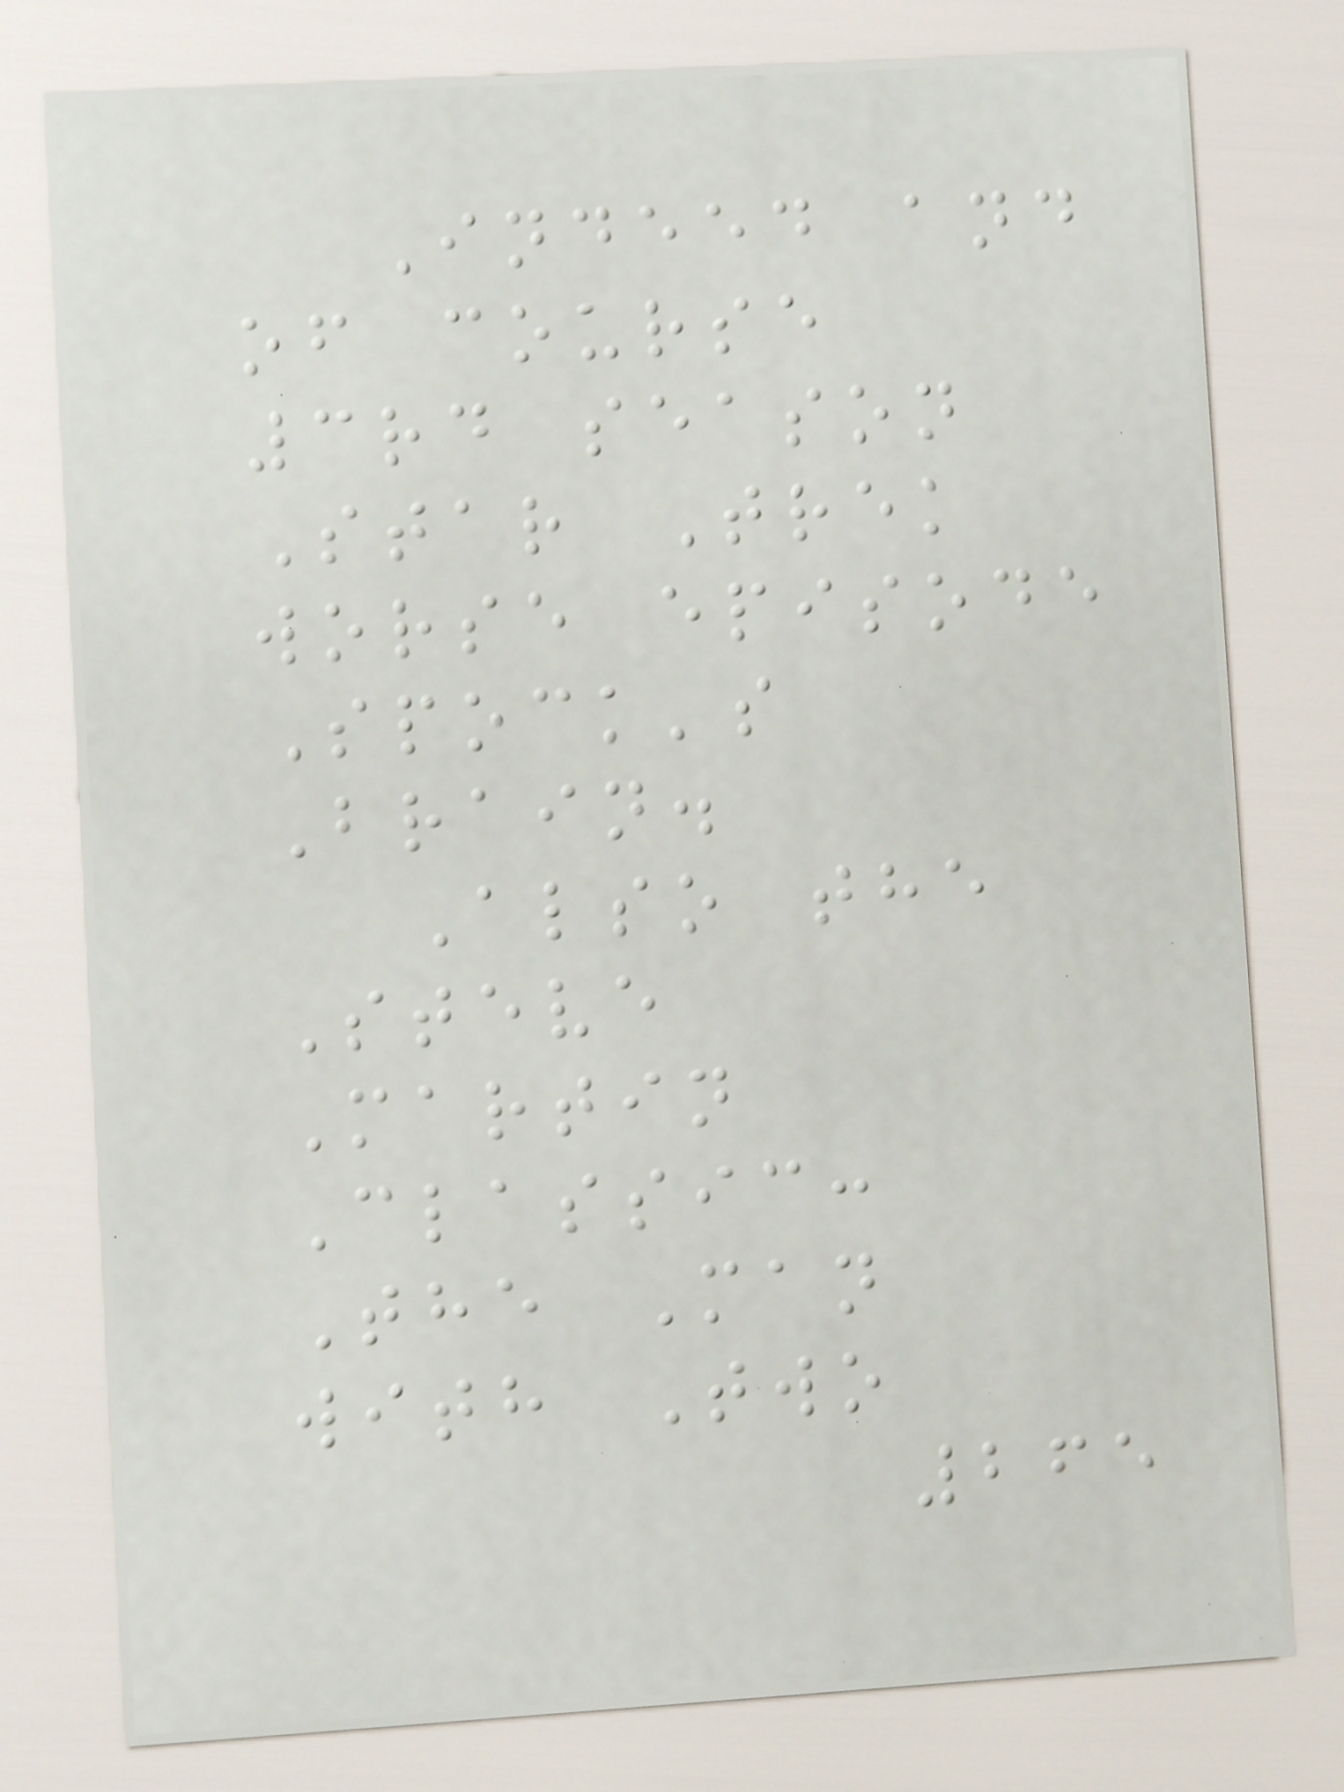Indeed and
of course
3rd season
Star Trek
worse episode
Spock's
Brain.
Also the
Steve
Martin
Classic:
The Man
with Two
265
